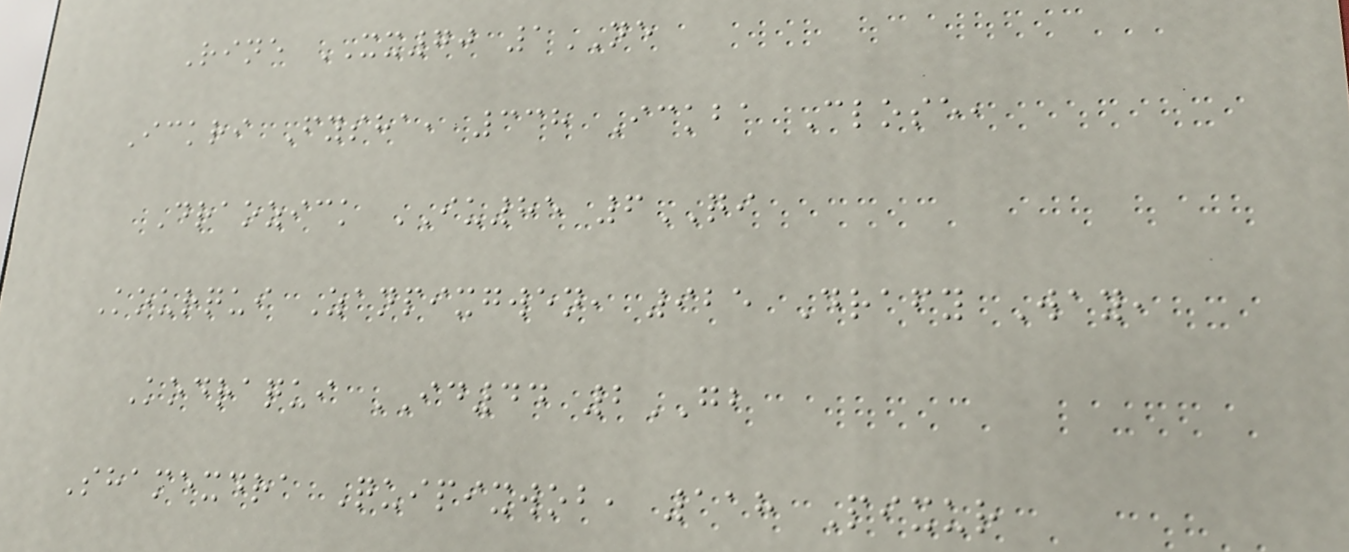Rine XX70 1NE
Ickri Fysha, 338 Ickba Close,
Draozick IU85 6QI
Kourqui Zanpixgwen, 925 Drafy Way,
Kodraqui ID44 2GB
Shamexdra Quipixwob, 118 Pixur
